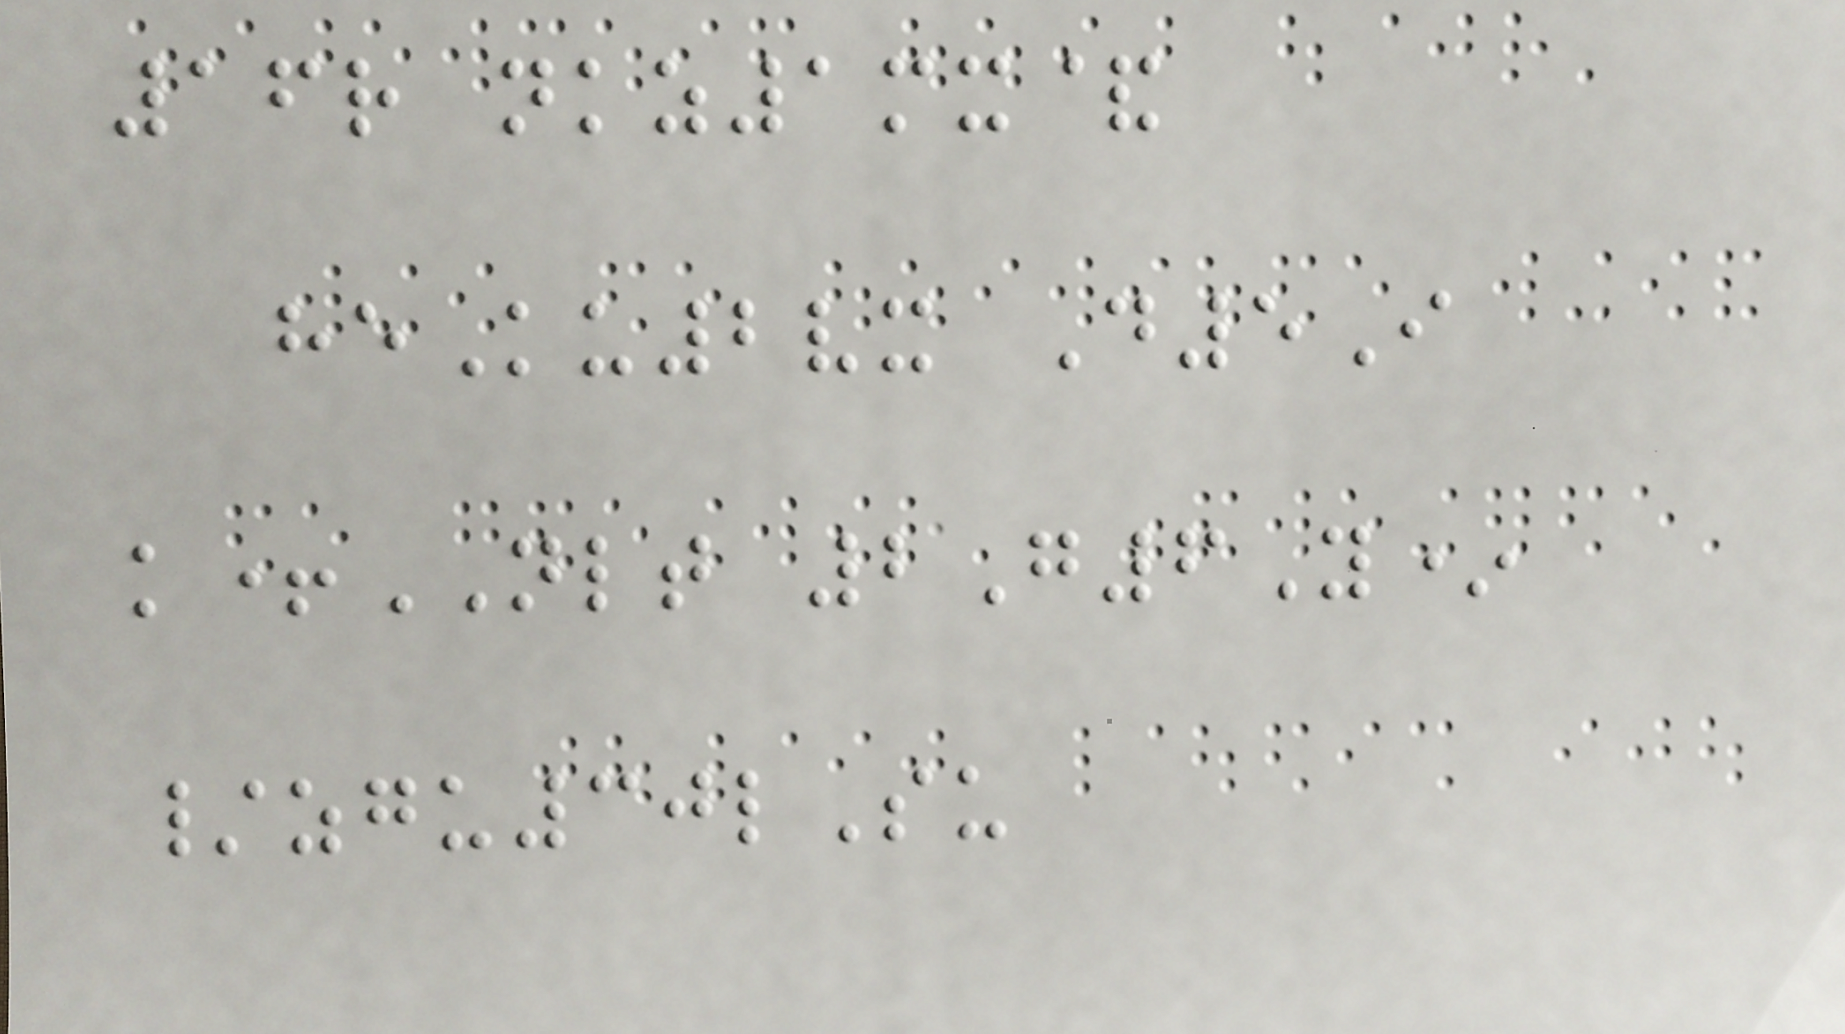16r nkz1mx&
heKu2vx D5I
k+NLT 2G6Y*
/zgu30lSu
